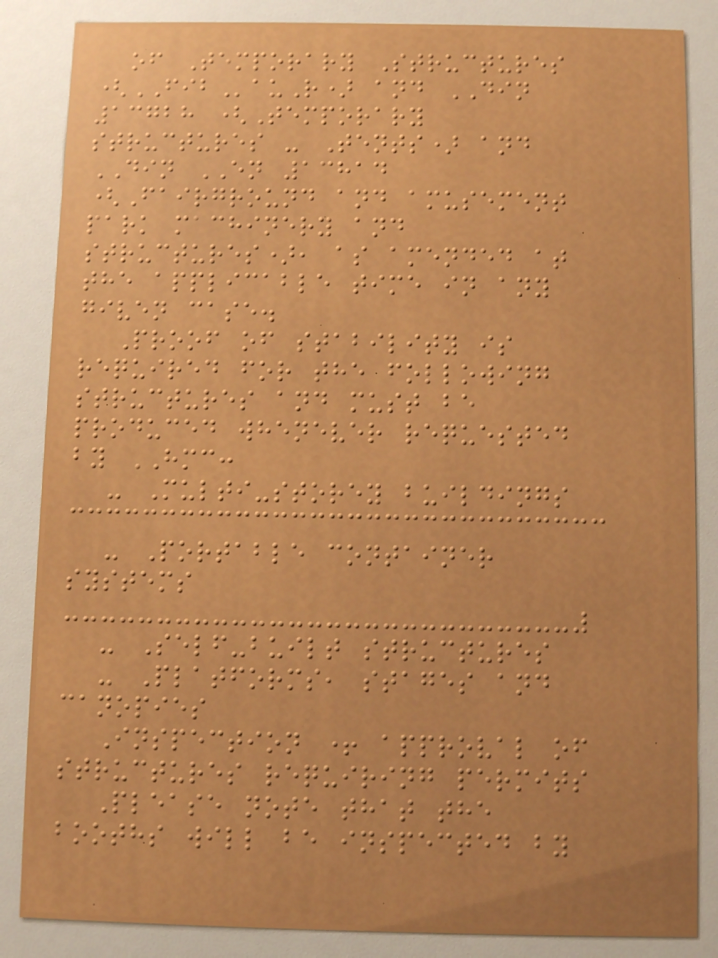of Temporary Structures
(FIBauR) and DIN
13728 (Temporary
structures - Tents) and
DIN EN 13814
(Fairground and amusement
park machinery and
structures), as amended at
the applicable time in any
given case.
Proof of stability is
required for the following
structures and must be
produced whenever requested
by HMC:
- Multi-storey buildings
- Portable container
systems
- Self-built structures
- Platforms, stages and
canopies
Inspection + approval of
structures requiring permits
Please note that the
booths will be inspected by
